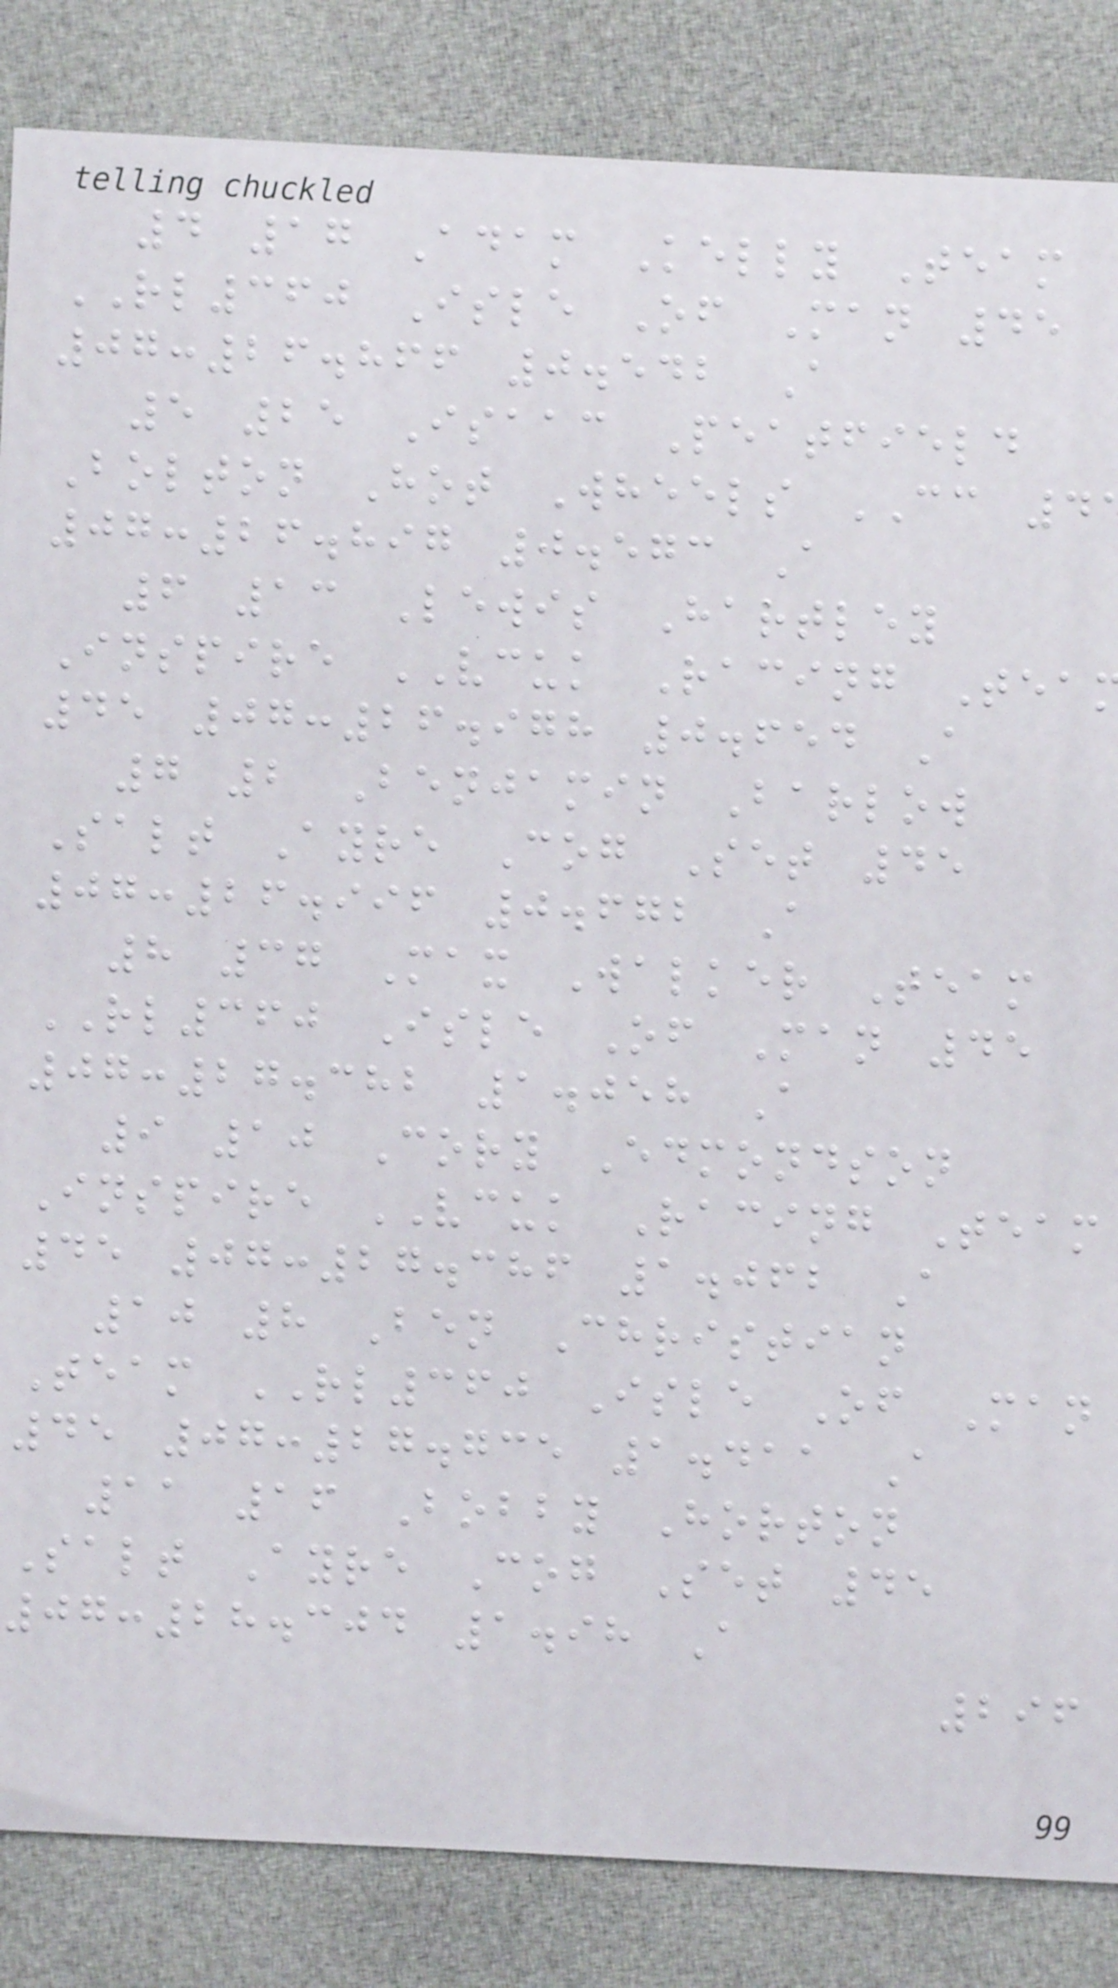4 17 Adam Kelly Team
RL360 Isle Of Man 45
07:26.866 0.542 A
5 25 Isaac Peatfield
Bolton Hot Wheels CC 4
07:26.897 0.573 A
6 13 Lewis Hartley
Inspire VCUK Racing Tea
45 07:26.978 0.654 A
7 2 Benjamin Barlow
Salt Ayre Cog Set 45
07:26.996 0.672 A
8 37 Max Walker Team
RL360 Isle Of Man 45
07:27.382 1.058 A
9 10 Cory Edmondson
Inspire VCUK Racing Team
45 07:27.386 1.062 A
10 8 Ben Christian
Team RL360 Isle Of Man
45 07:27.735 1.411 A
11 16 Bobby Horton
Salt Ayre Cog Set 45
07:28.304 1.98 A
296
